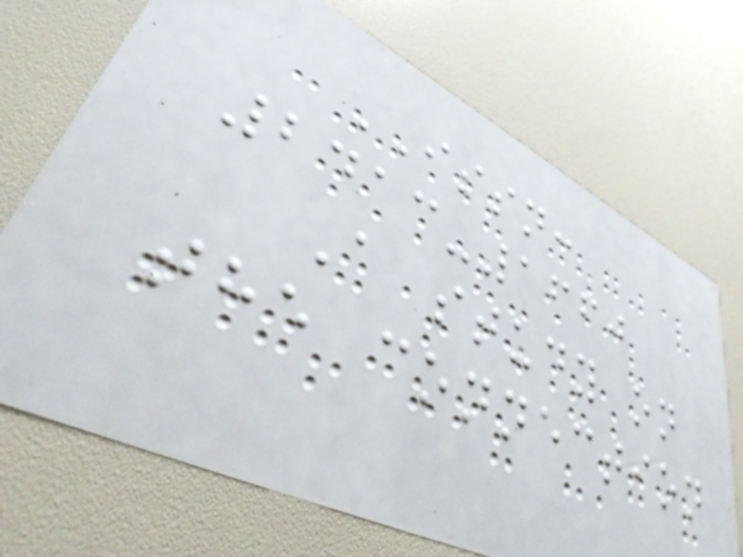ISSN:
2413-1660
A study on
the connection
